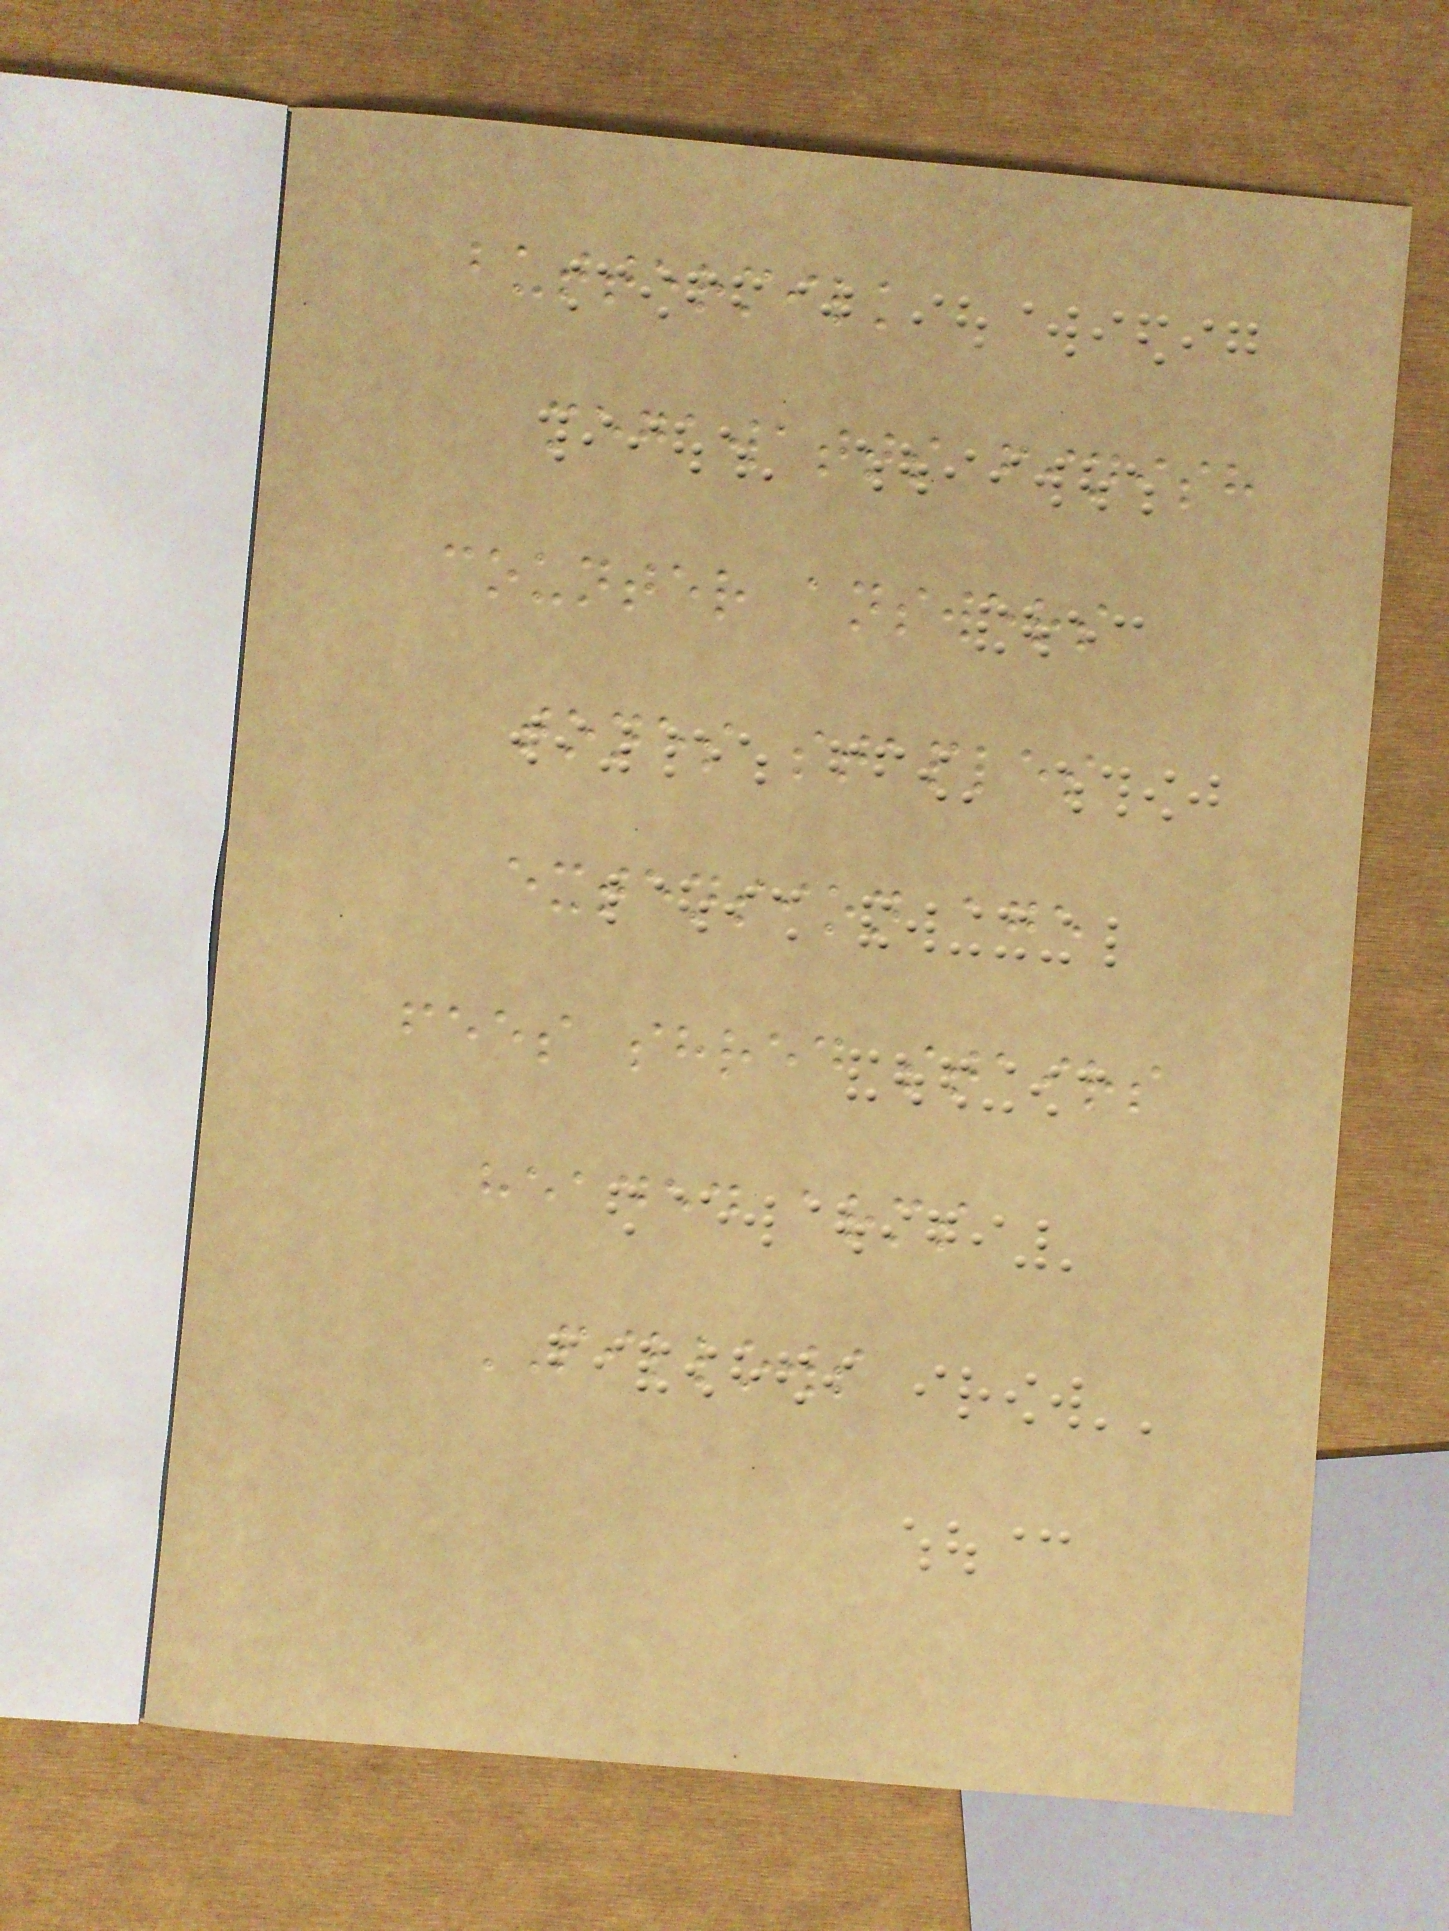buttermilk
megawatts finish
counter answers
tones staples
extension age
fees shred stairs
headed arms
PILLOWS
